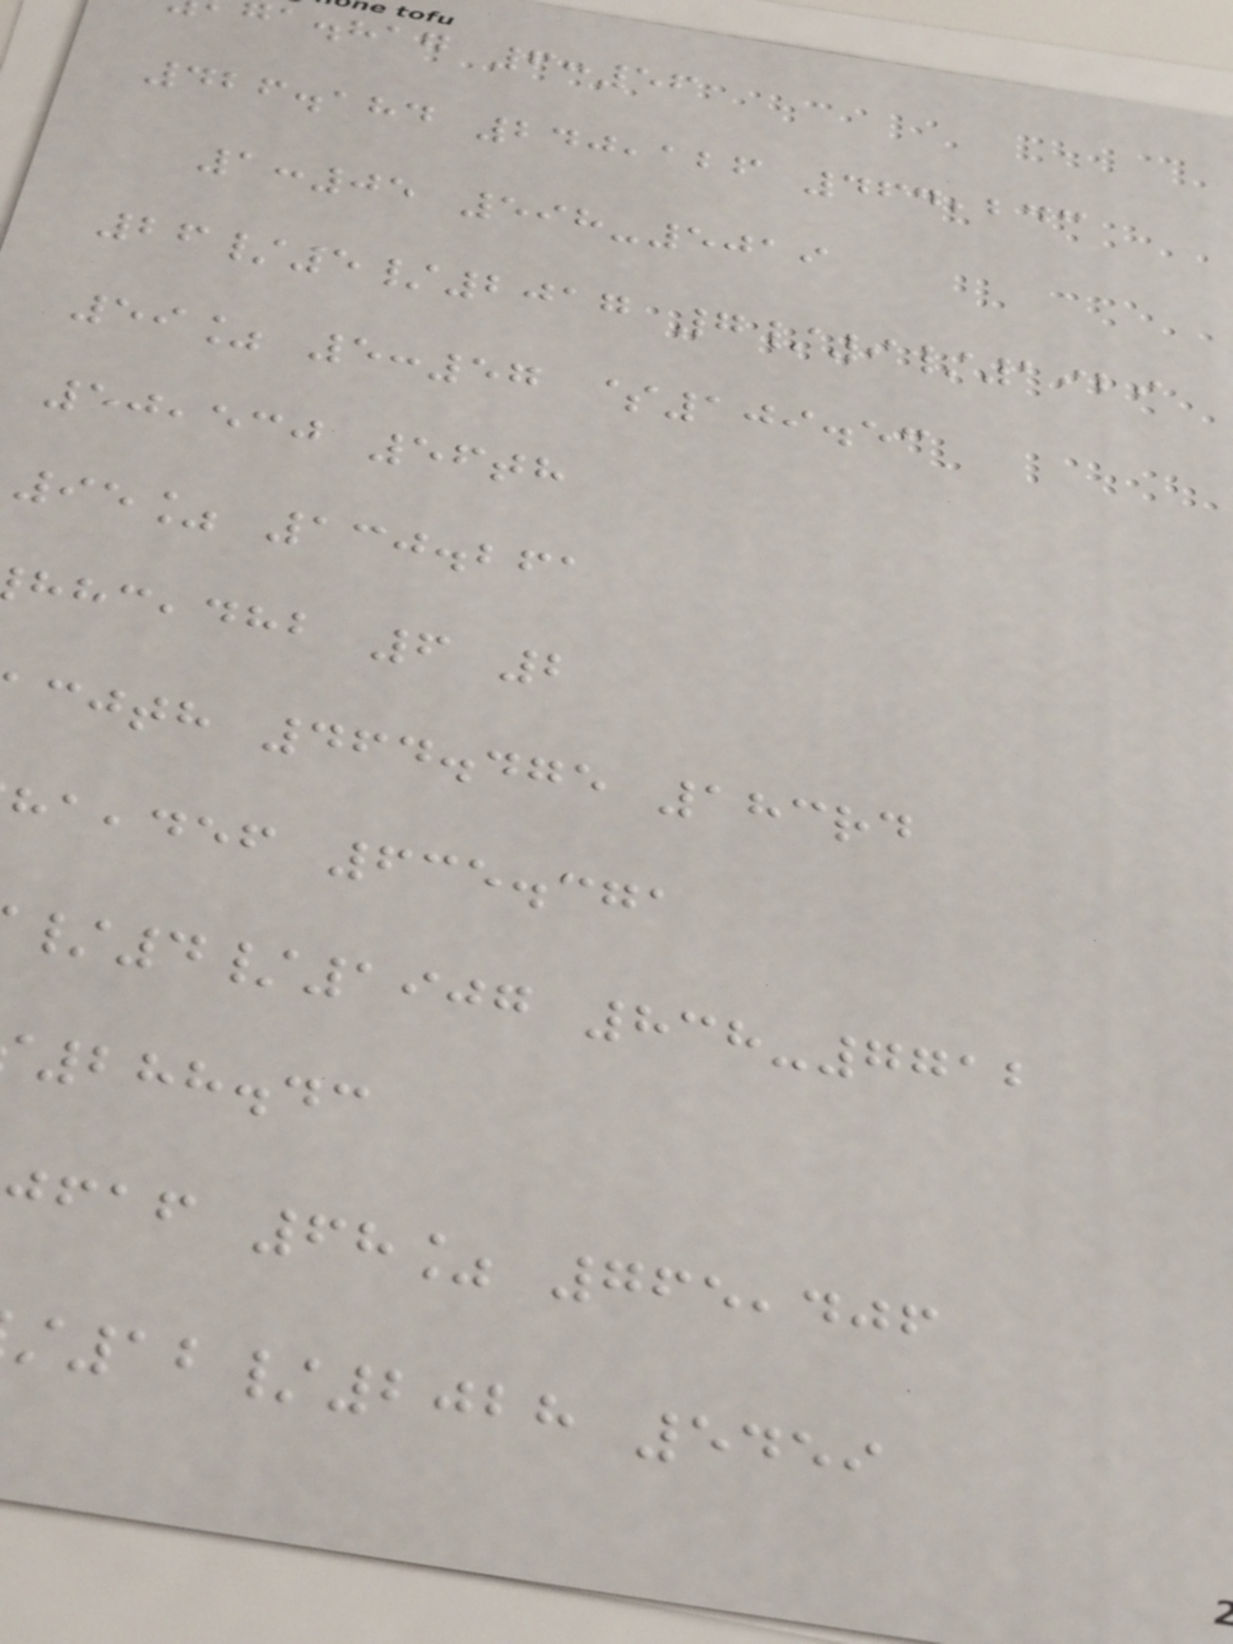a.hag 6:56
426.184 240,126 464,243
1:05 598-5019
26/5/2017 7/9/1929
59% 5:57 $109.53
50,530 56th
95% 130.261
,dhb 6 2
cjth 464.475 183rd
,def 635.371
/4/1907 838-7712
288.43
faf 68% 765,406
12/2028 5459
